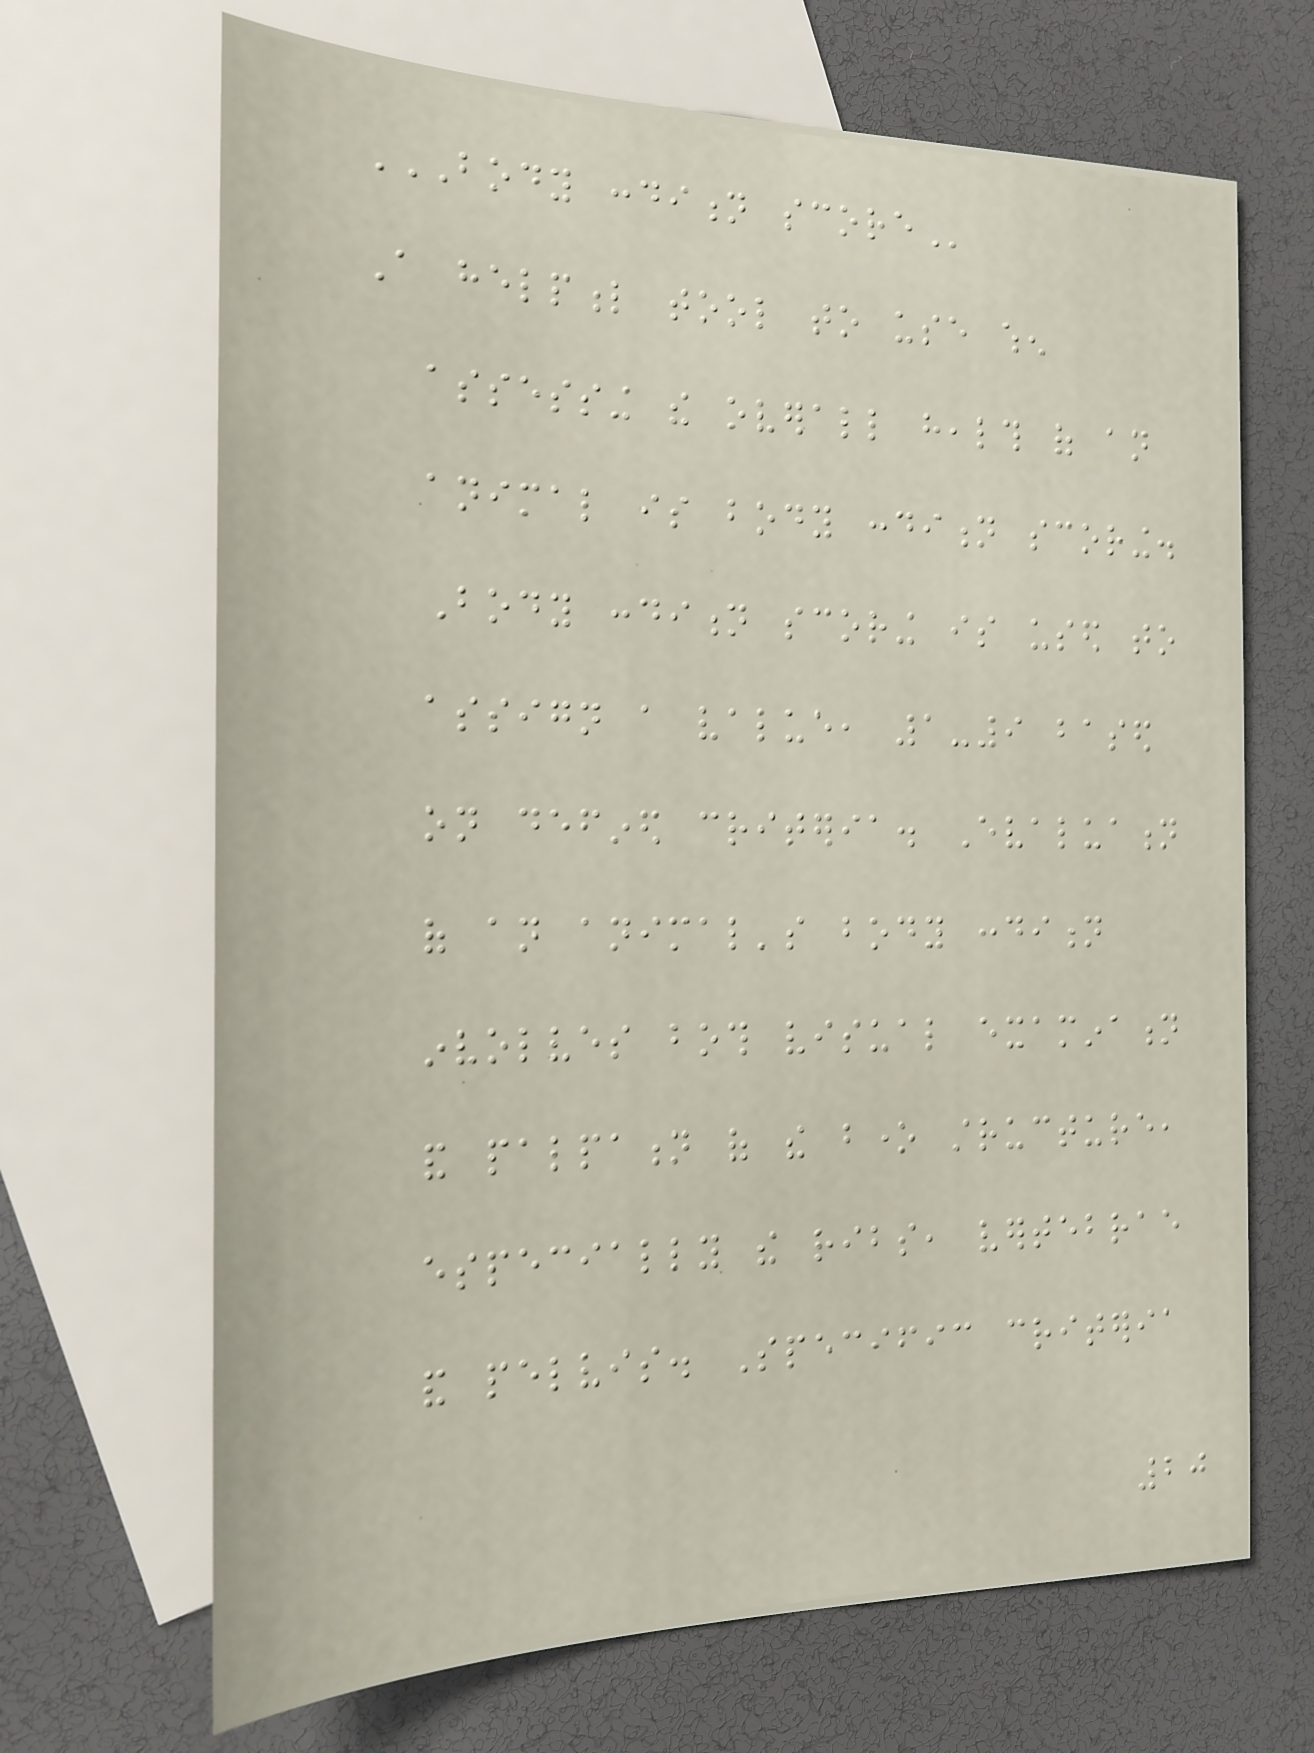BODY CONDITION SCORE
A helpful tool to use when
assessing the overall health of an
animal is body condition scoring.
Body condition scoring is used to
assign a value, 1-9 based
on defined criteria. Evaluation
of an animal's body condition
involves both visual examination
and palpation of the bone structure,
especially the ribs, vertebrae
and pelvis. Specific criteria
20
